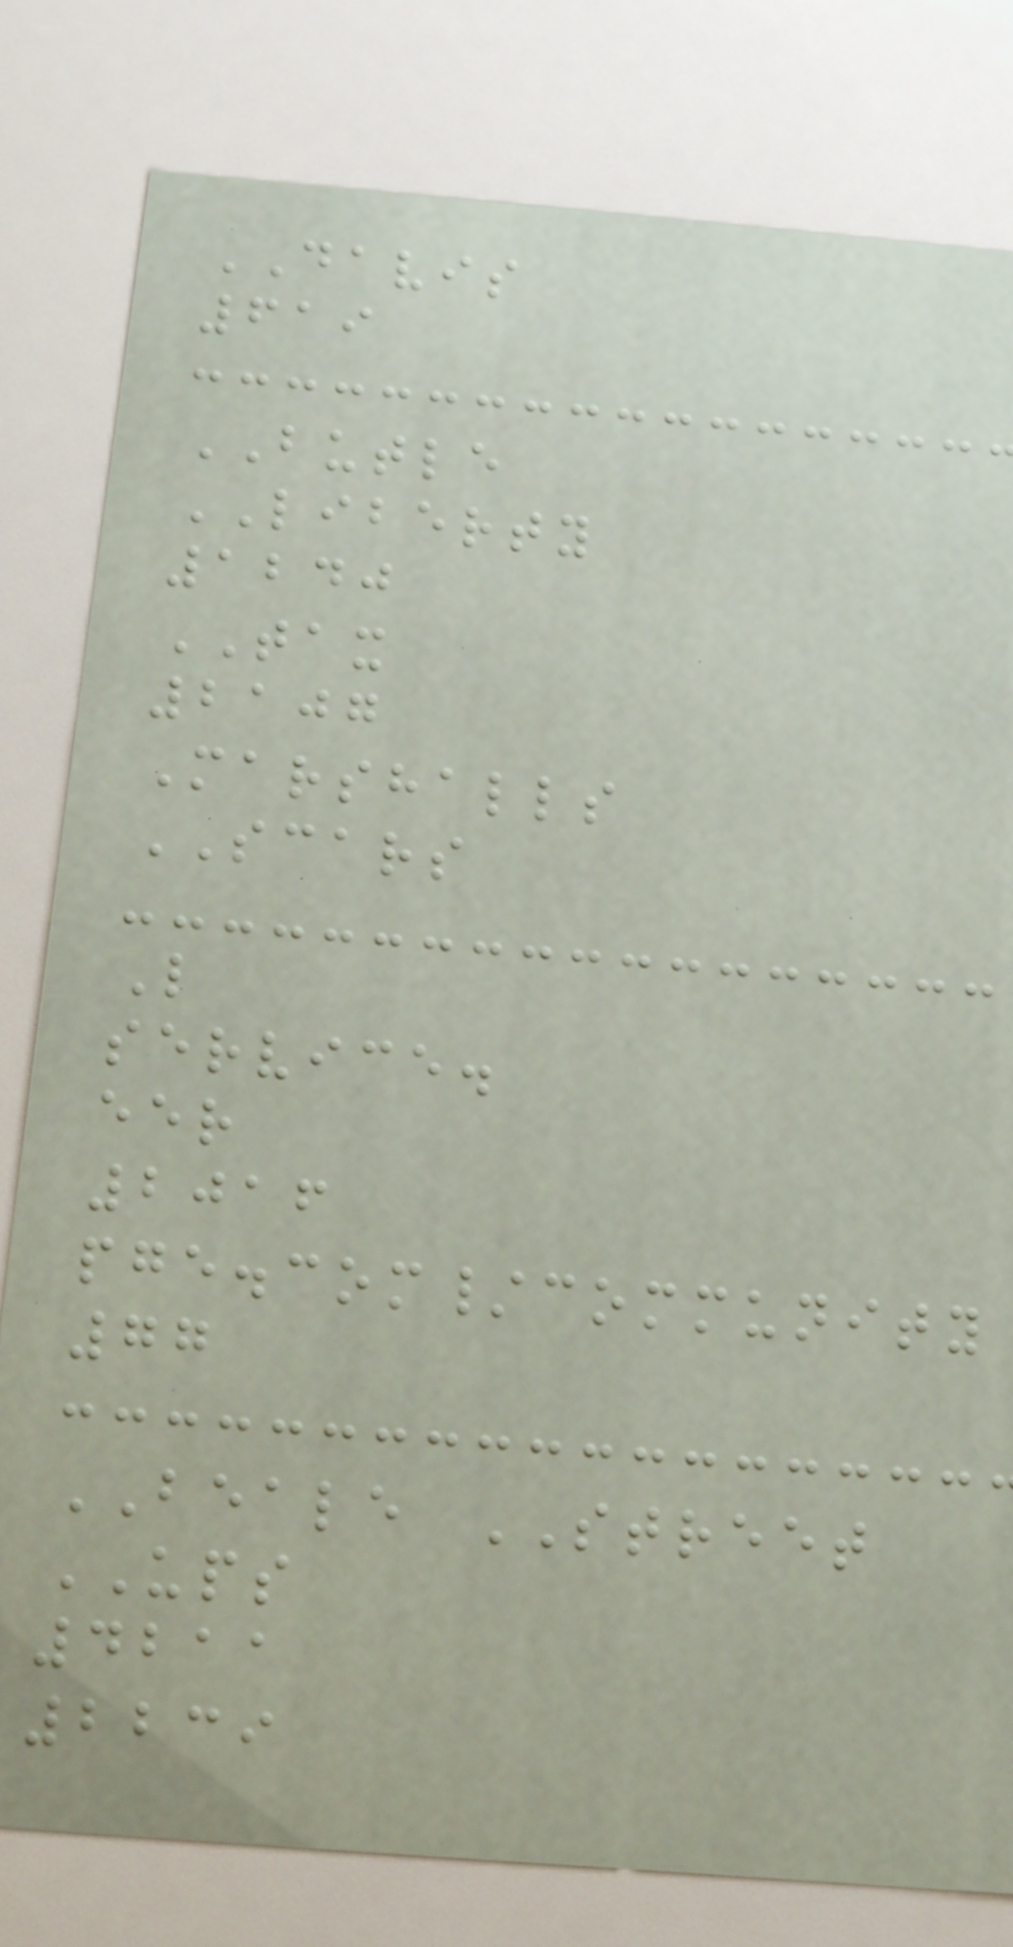DAVIS
619
BUTLE
LIBERTY
1240
TAX
2107
Marshalls
SCARS
L
service.
eer
2016
pge.com/community
77
BEALE STREET
UPS
4211
2239
